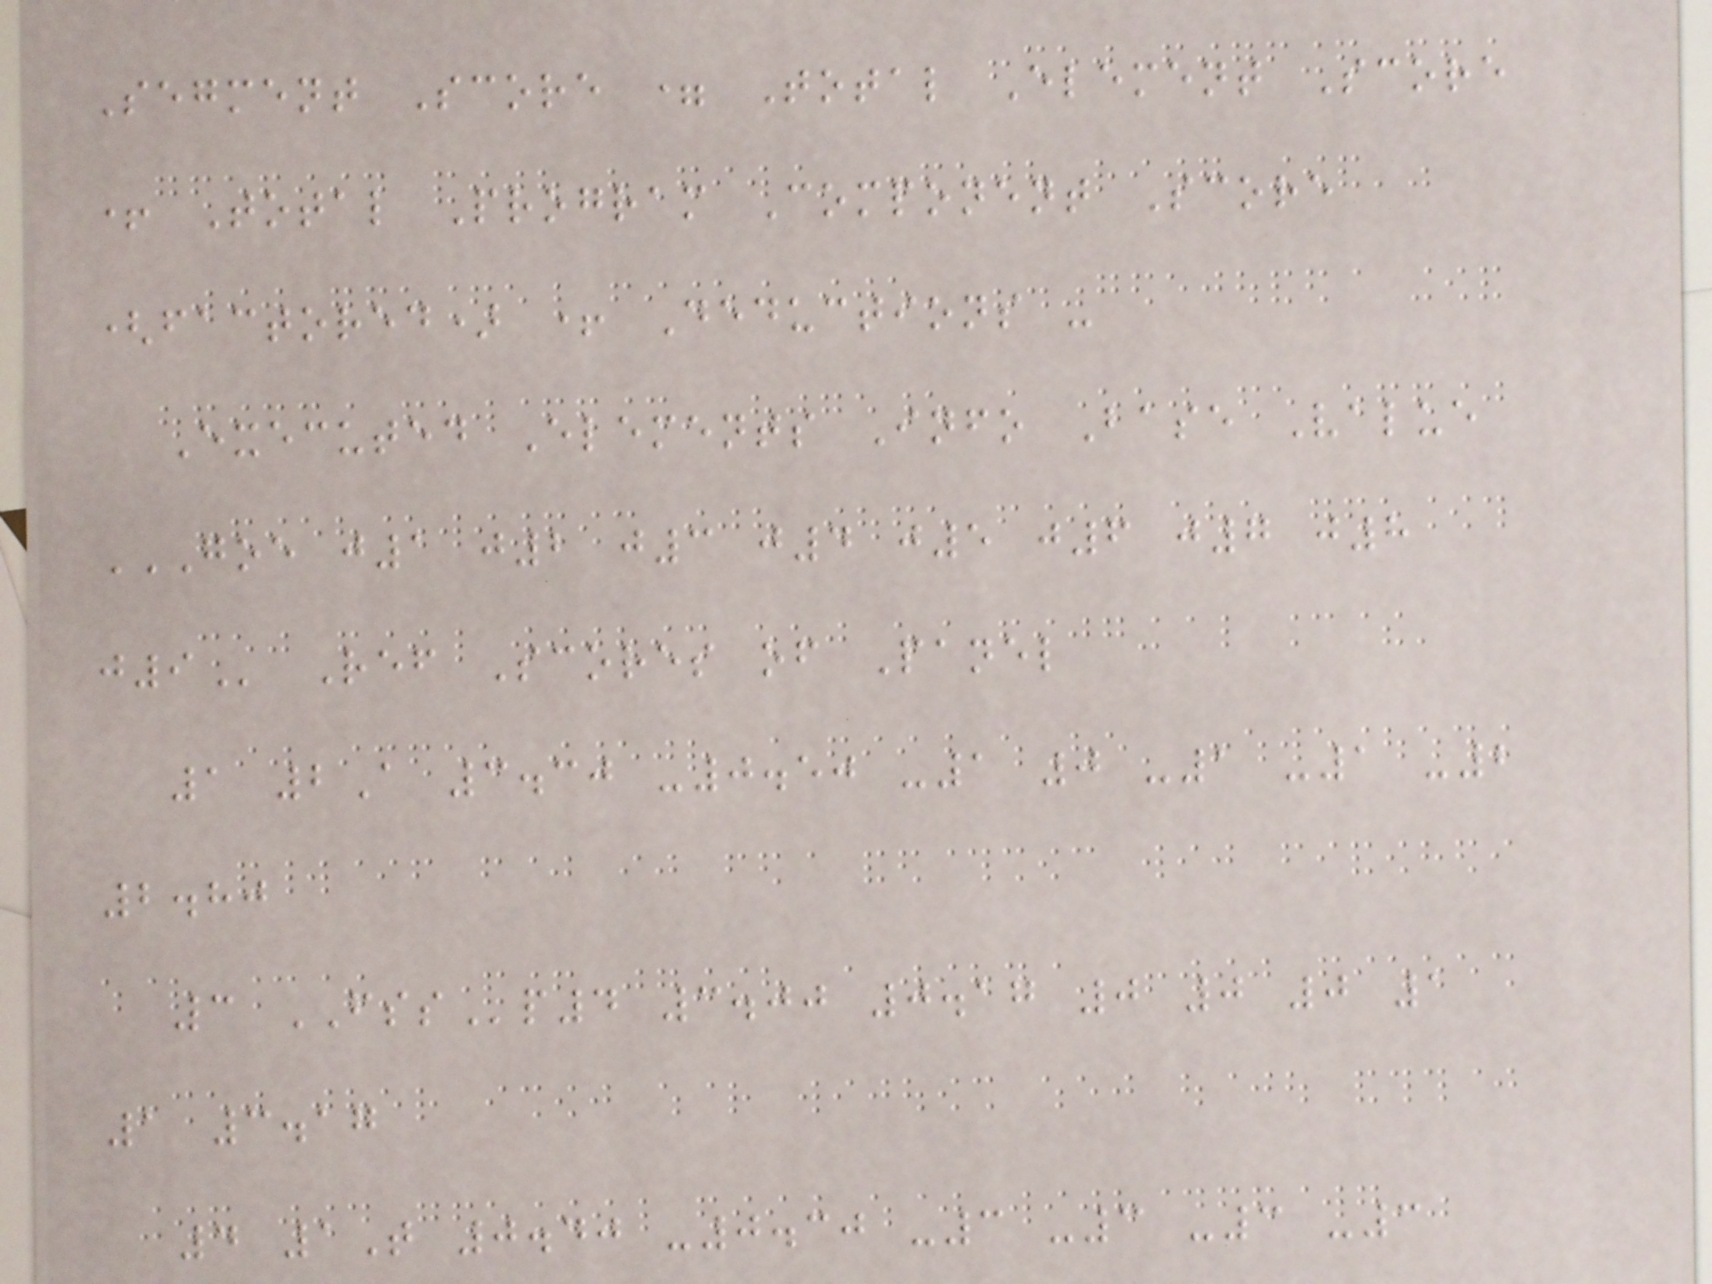Segment Score = Total Element Score
+ Total Program Component Score
(factored) + Deductions -
Executed Elements Info Base Value
GOE J1 J2 J3 J4 J5 J6 J7 J8
Ref Scores of Panel
1 2A 3.30 -0.50 -1 0 -1 -1 -2
2.80
3 FSSp4 3.00 0.17 0 0 0 1
1 3.17
4 1T 0.40 -0.30 -3 -3 -3 -3
